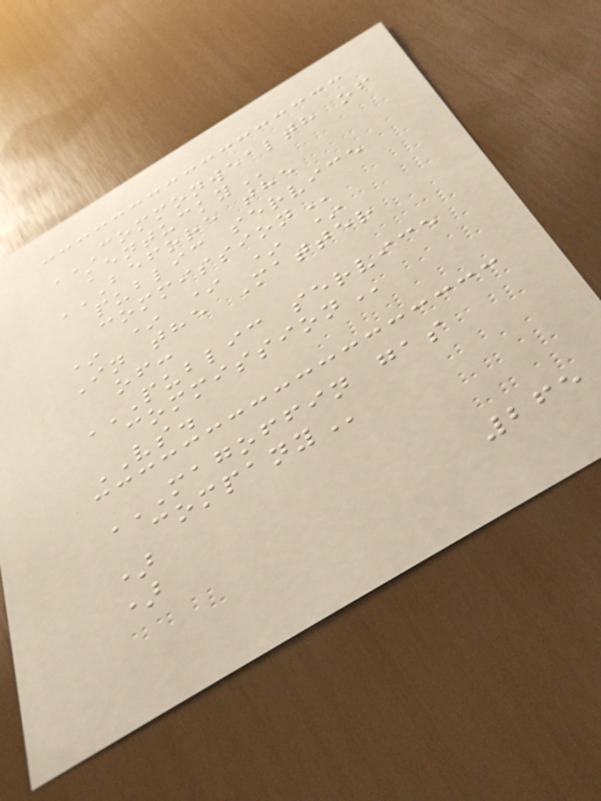COMMONWEALTH OF
KENTUCKY
BEFORE THE
PUBLIC SERVICE
COMMISSION
* * * * *
In the Matter
of:
PUBLIC SERVICE
COMMISSION
VS.
MAGOFFIN GAS
COMPANY
)
)
265
